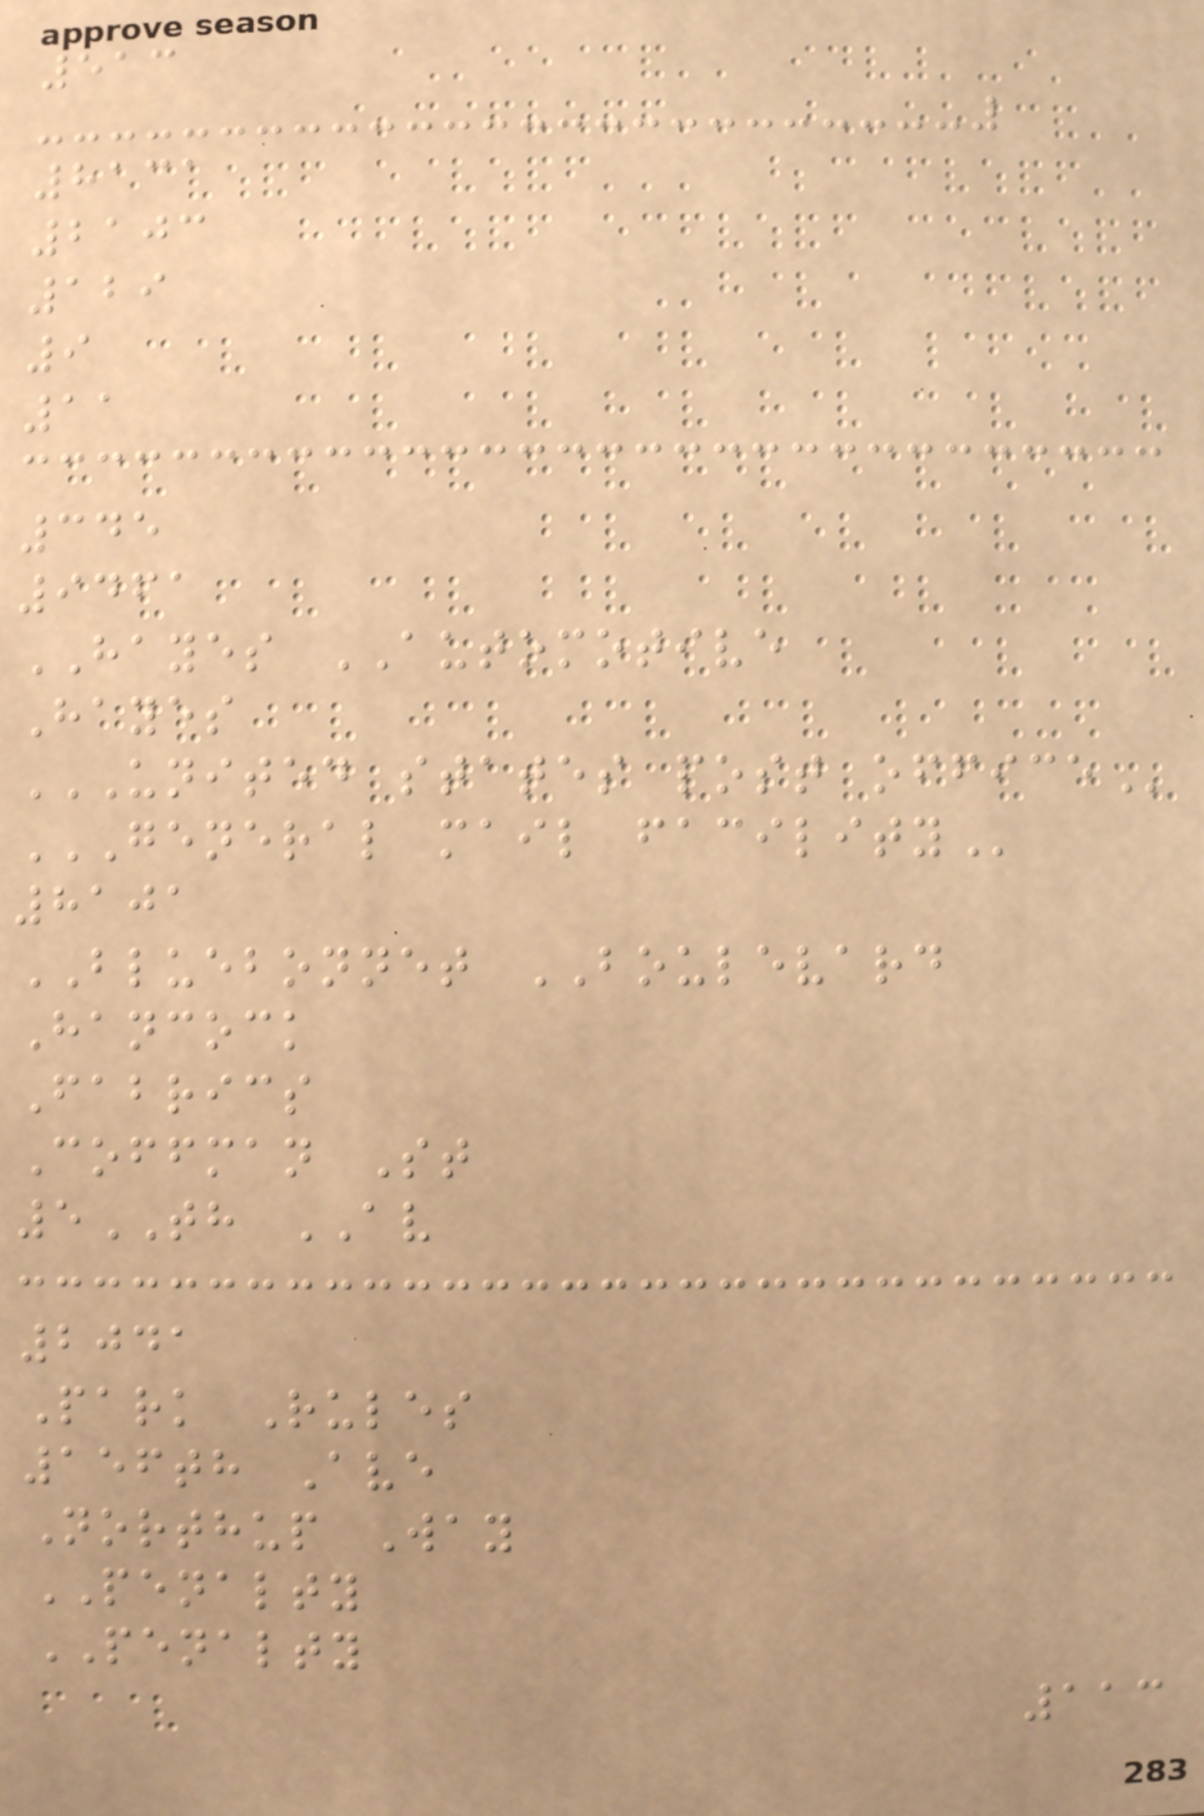513
8131
2103
129
9
11
345
9461
HAYES AUTOMOTIVE
Hayes
UNITED STATES POST OFFICE
GENERAL MAIL FACILITY
8101
BLUEBONNET BOULEVARD
Hancock
Fabrics
Coffman St
5TH AV
2041
Park Rules
156th Ave
Northup Way
PENALTY
PENALTY
113
